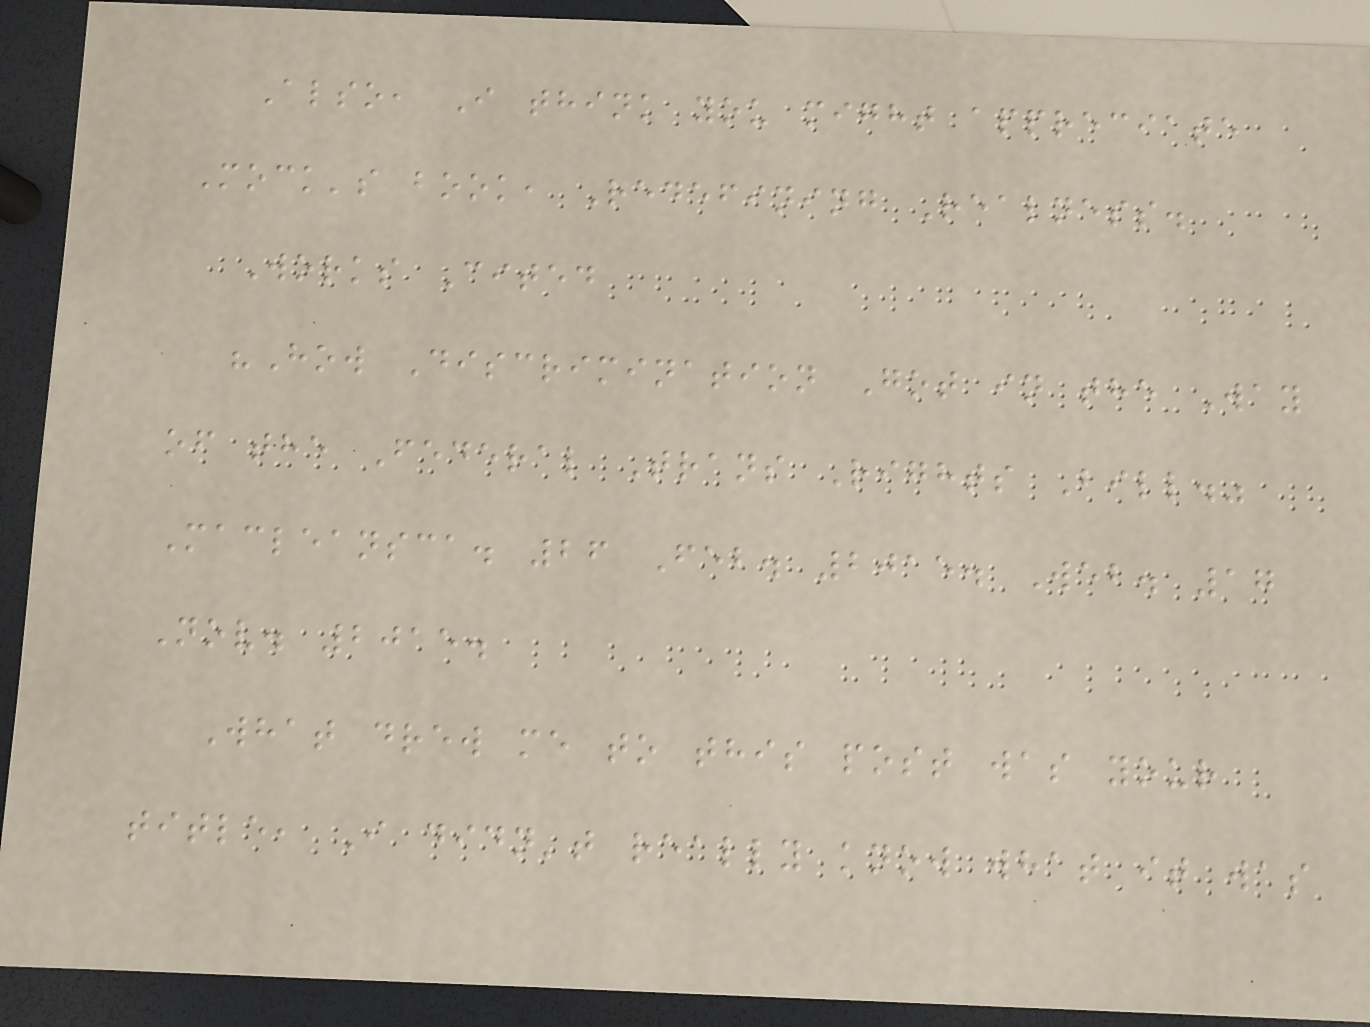Also, I think you might appreciate
Mock's book, Redefining Realness.
Works Cited
"How Discrimination Got in the Way
of the Federal Trans Rights Bill."
Macleansca. 26 Feb. 2015. Web. 17
Nov. 2015.
What drew me to this post was your
title, I didn't really know what it was
